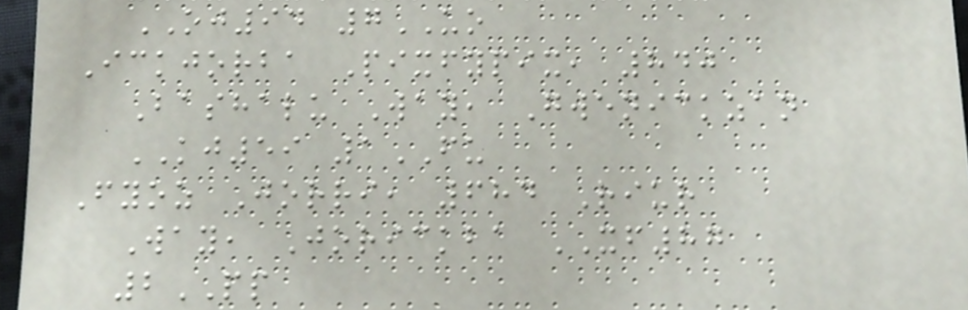OJ94 7UO
Ickjorba Pixfypix, 840
Bashalu Way, Gwenickzan
KJ59 1FU
Fyoz Jorri, 684 Riur
Way, Jorickba XF87
2PP
